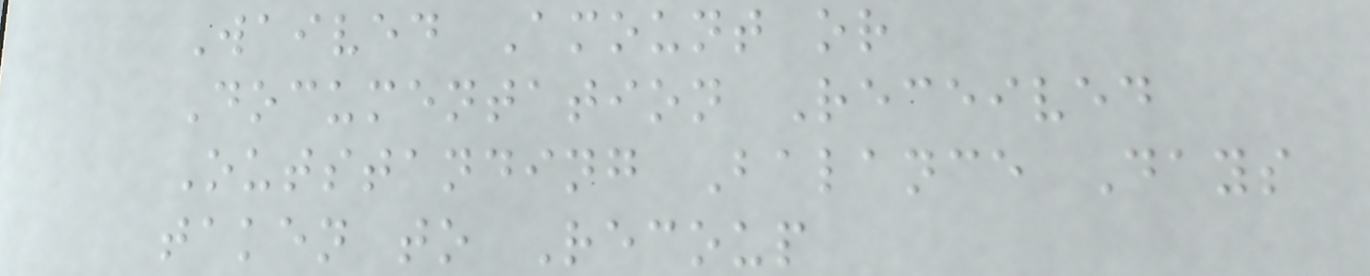Waived Amount or
Documentation Received
Outstanding Balance Days
taken to Recoup
